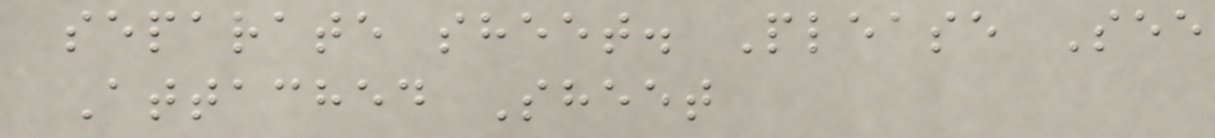separate sheet. Please See
Attached Sheet
